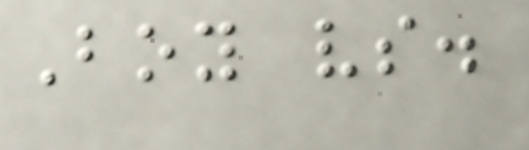Boy vs.
